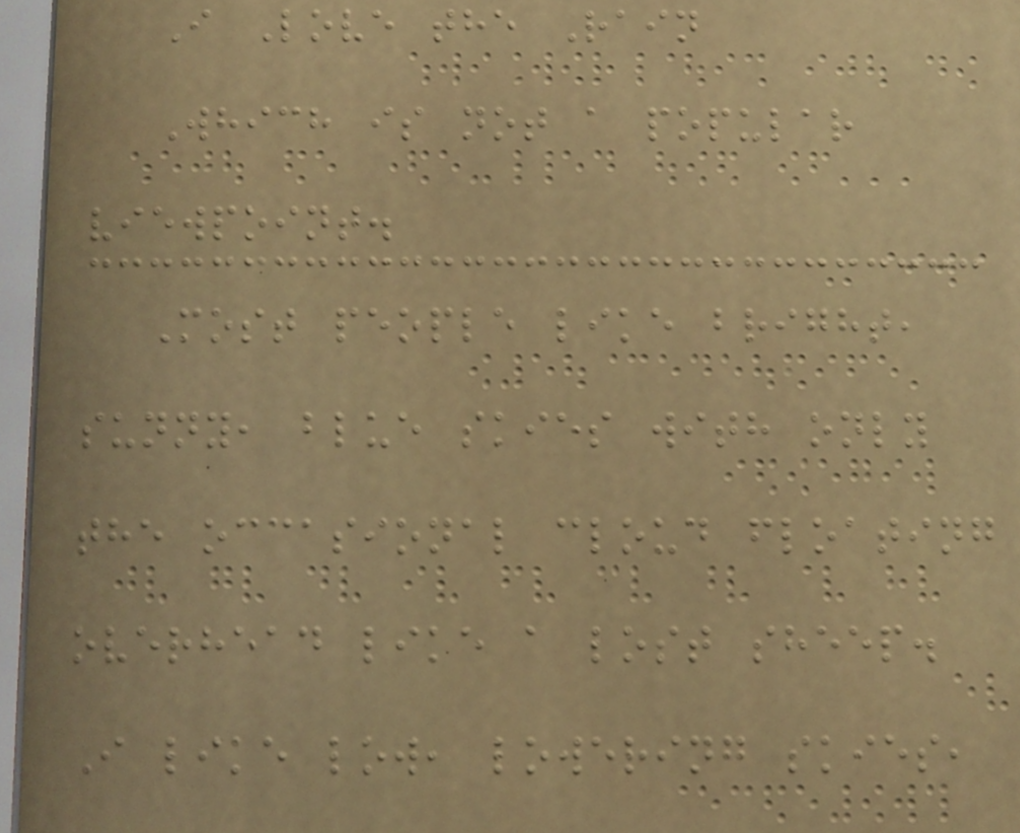I Love the Rain
Which is not a popular
viewpoint.
Most people like bright,
sunny, blue skies with only
the occasional cloud floating
overhead like a lost sheep.
I like low, lowering skies,
